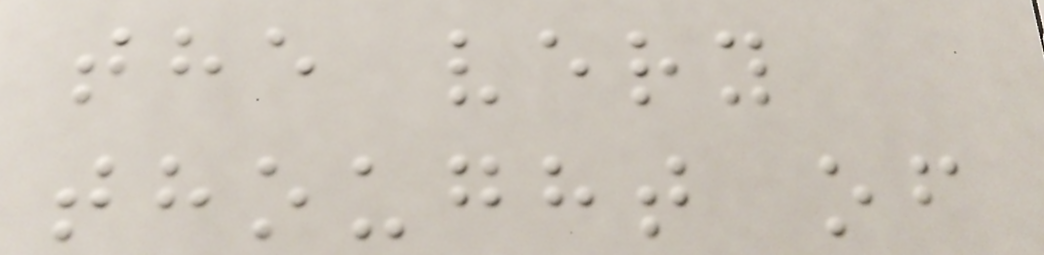the very
thought of
